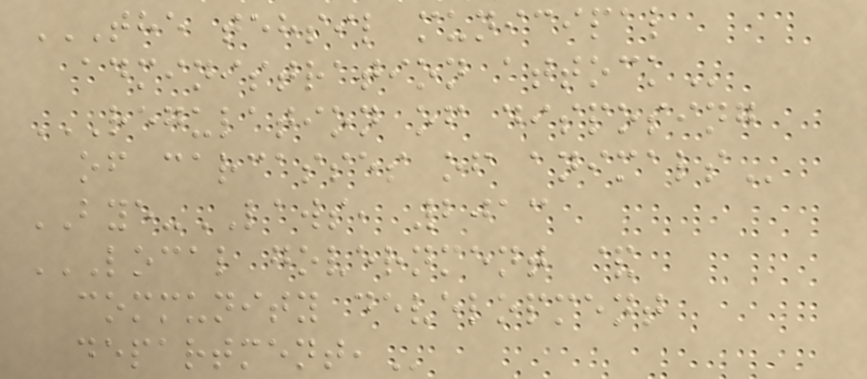THE TEHSIL MUNICIPAL
ADMINISTRATION ATTOCK
REGULATION OF DISPOSING
OF CARCASSES OF ANIMALS
BYE-LAWS, 2013
LOCAL GOVERNMENT &
COMMUNITY DEVELOPMENT
DEPARTMENT,
